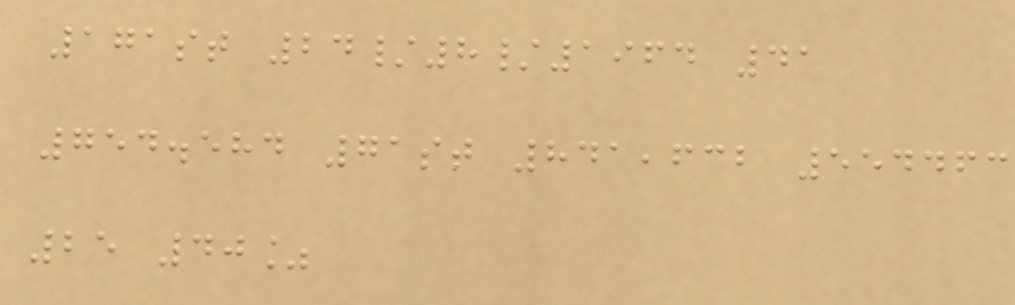171st 24/8/1964 41
754.584 71st 841,632 554463
25 40%
